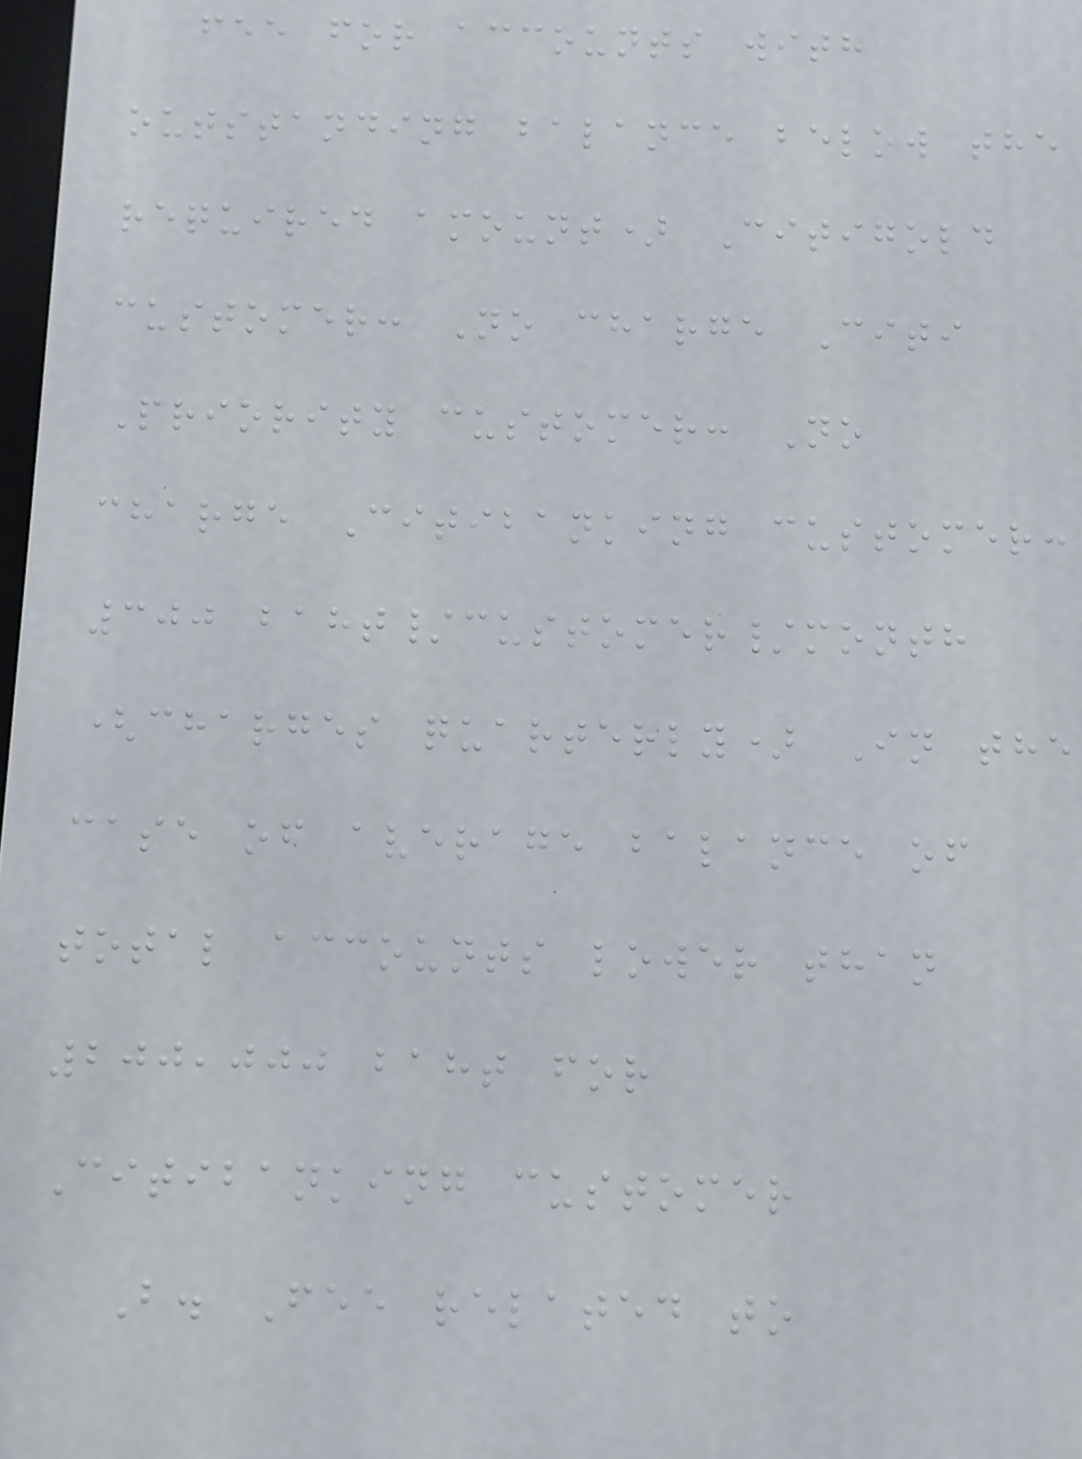fee for accounts with
outstanding balance below the
required amount) Citigold
customer: No charge Citi
Priority customer: No
charge Citibanking customer:
300 baht/customer/month
(charges quarterly) In the
case of average balance of
total accounts lower than
200,000 baht for
Citibanking customer
B. Fee related to
